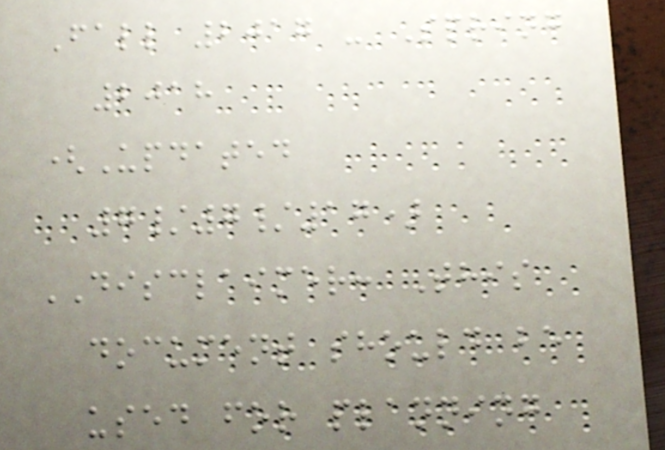Fall 2017 - Spring
2018
(Updated
7/7/17)
DISCLAIMER: This
document should be
used for planning
